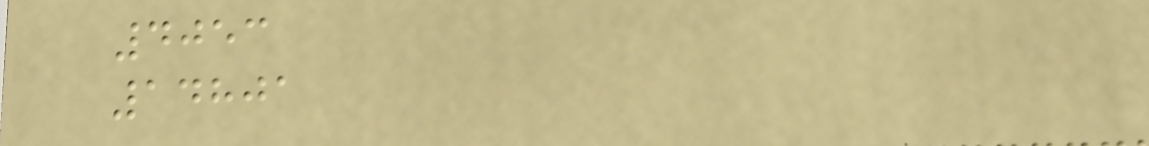4053
14801
